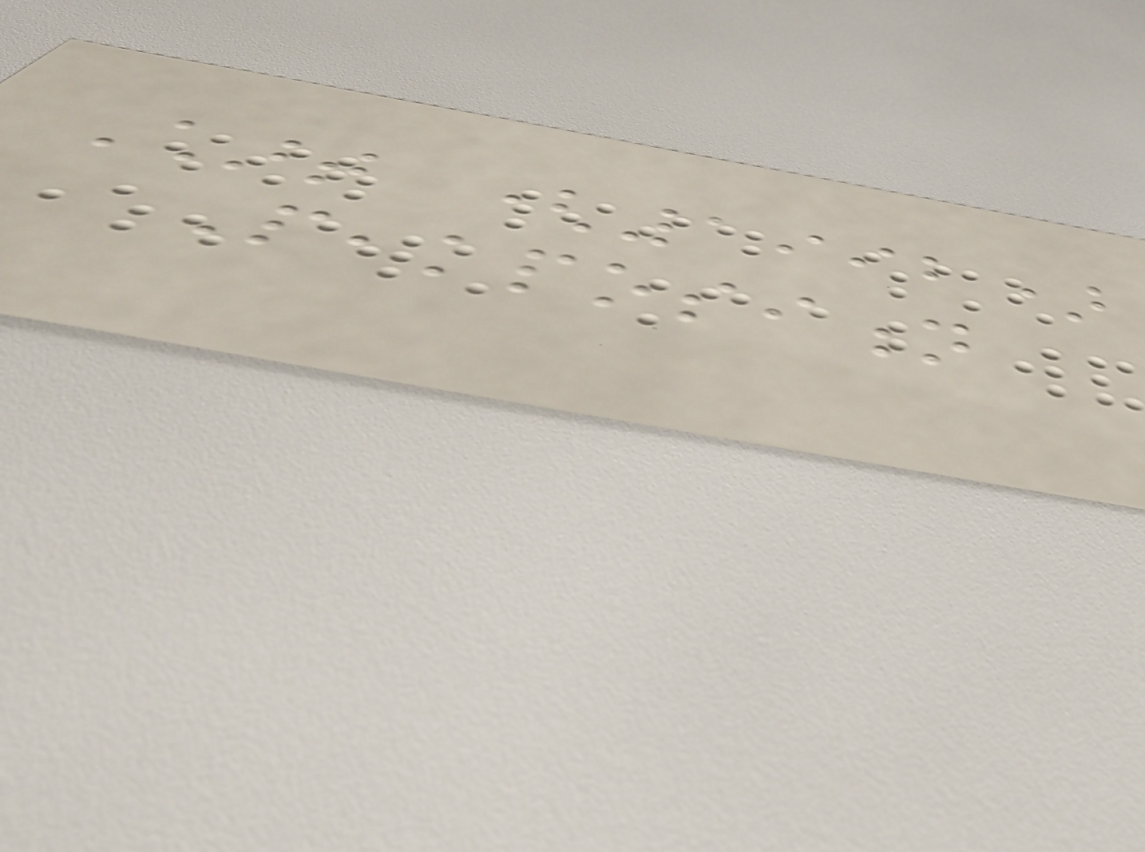Chart (1992)
Peakposition
